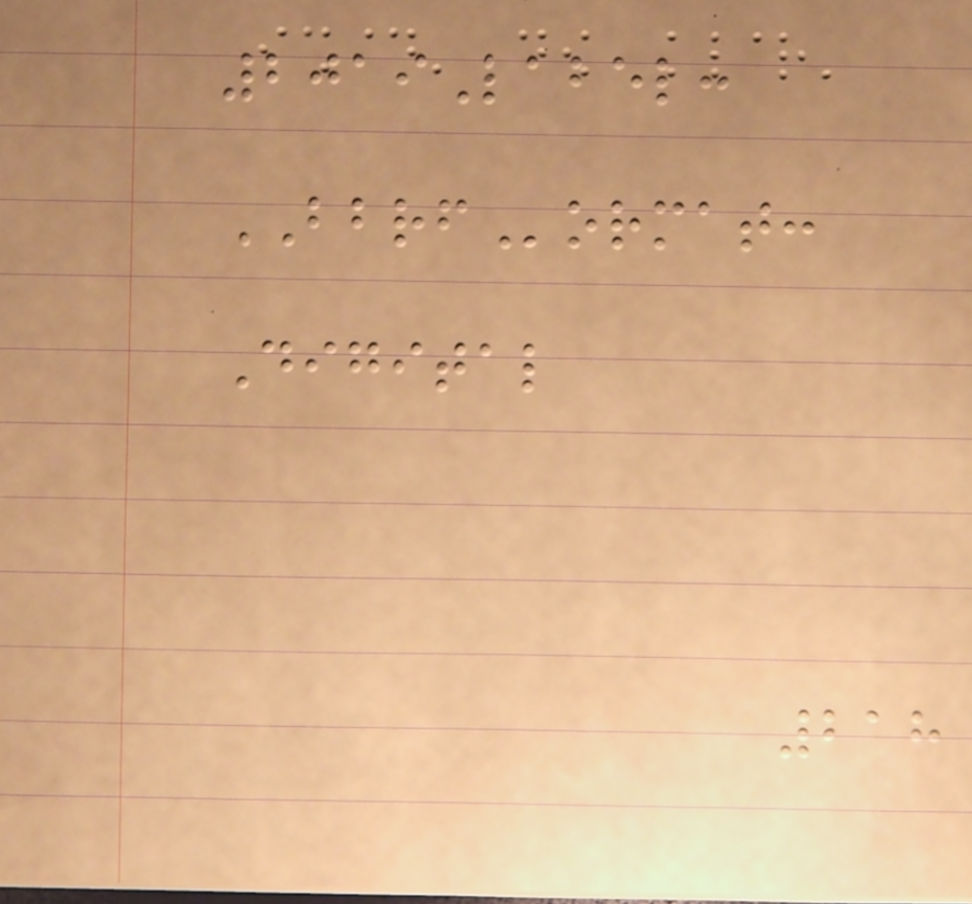2019Label:
BBRFormat:
Digital
218
